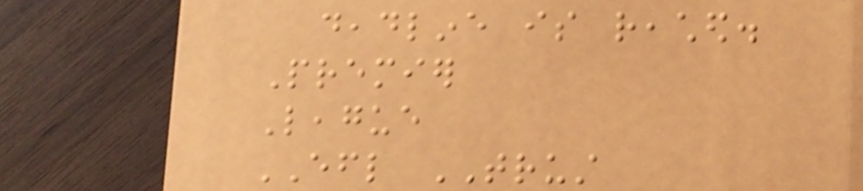deadline is reached.
Premier
League
EFL TRUST
